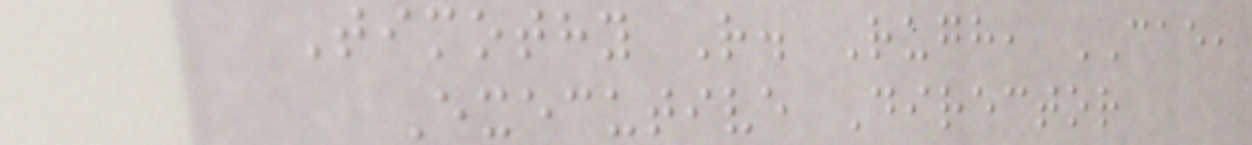Timothy R. Rugh, CAE,
Executive Director
